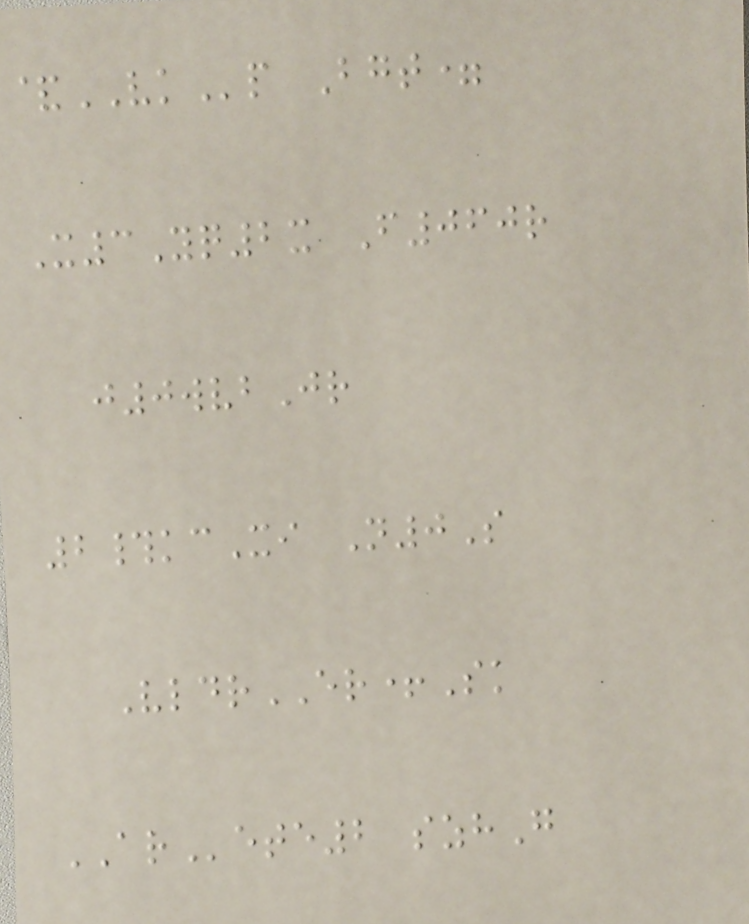&VKp Bgt=
X3Yq2x F060r
j0wvbJr
2#kcXi N0S
VldrER+Sk
ARete2 szhG
